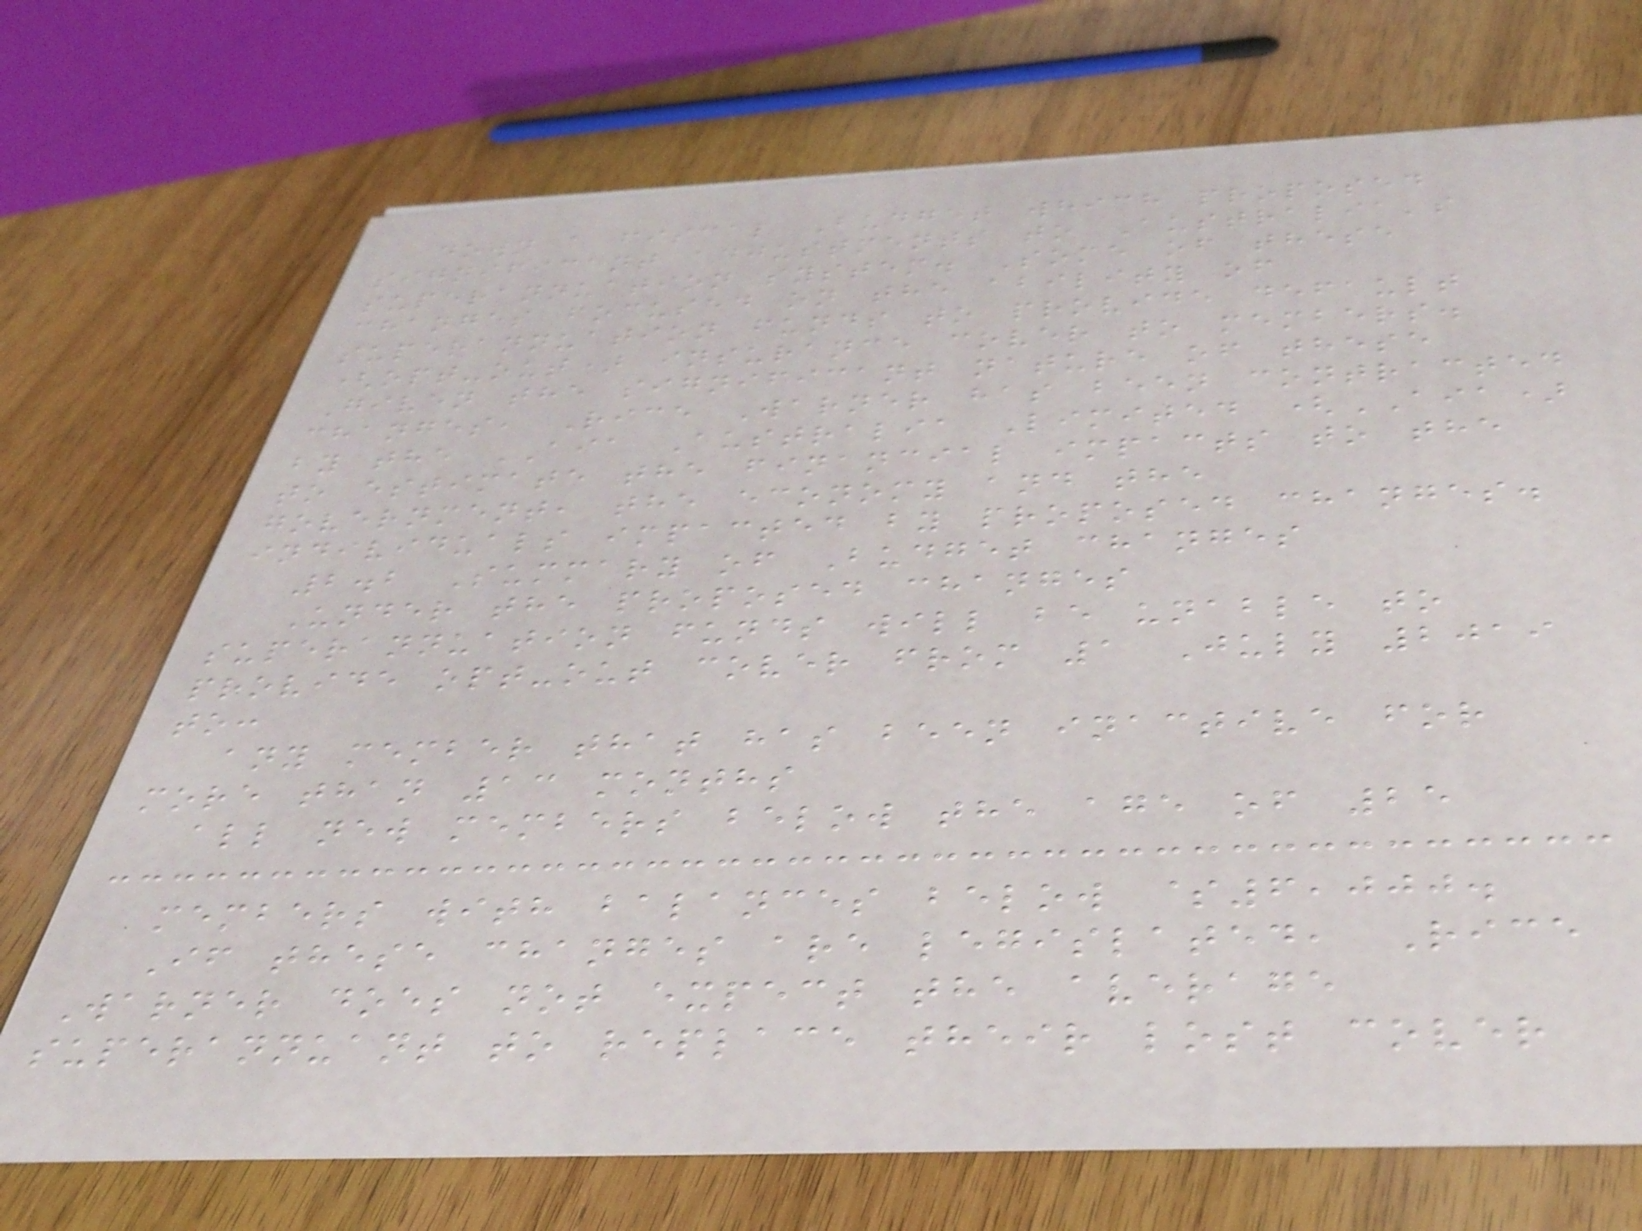down a fiscal Budget which proposed
significant adjustments to Australia's
superannuation system. Some of these
changes focused on the ability of
superannuation funds to provide default
(opt-out) insurance cover to members.
Given the significant nature of these
changes, Rice Warner has been contracted
by the AIA Australia Limited (AIA)
to estimate the financial impacts to the
government, the economy and the
individuals impacted by proposed changes.
2.2 Summary of Budget changes
Under the proposed changes
superannuation funds will be unable to
provide opt-out cover from 1 July 2019
to:
any member that has been inactive for
more than 13 months
all new members below the age of 25
members with balances below $6,000.
If these changes are legislated, Rice
Warner does not expect the average
superannuant to replace their lost cover
